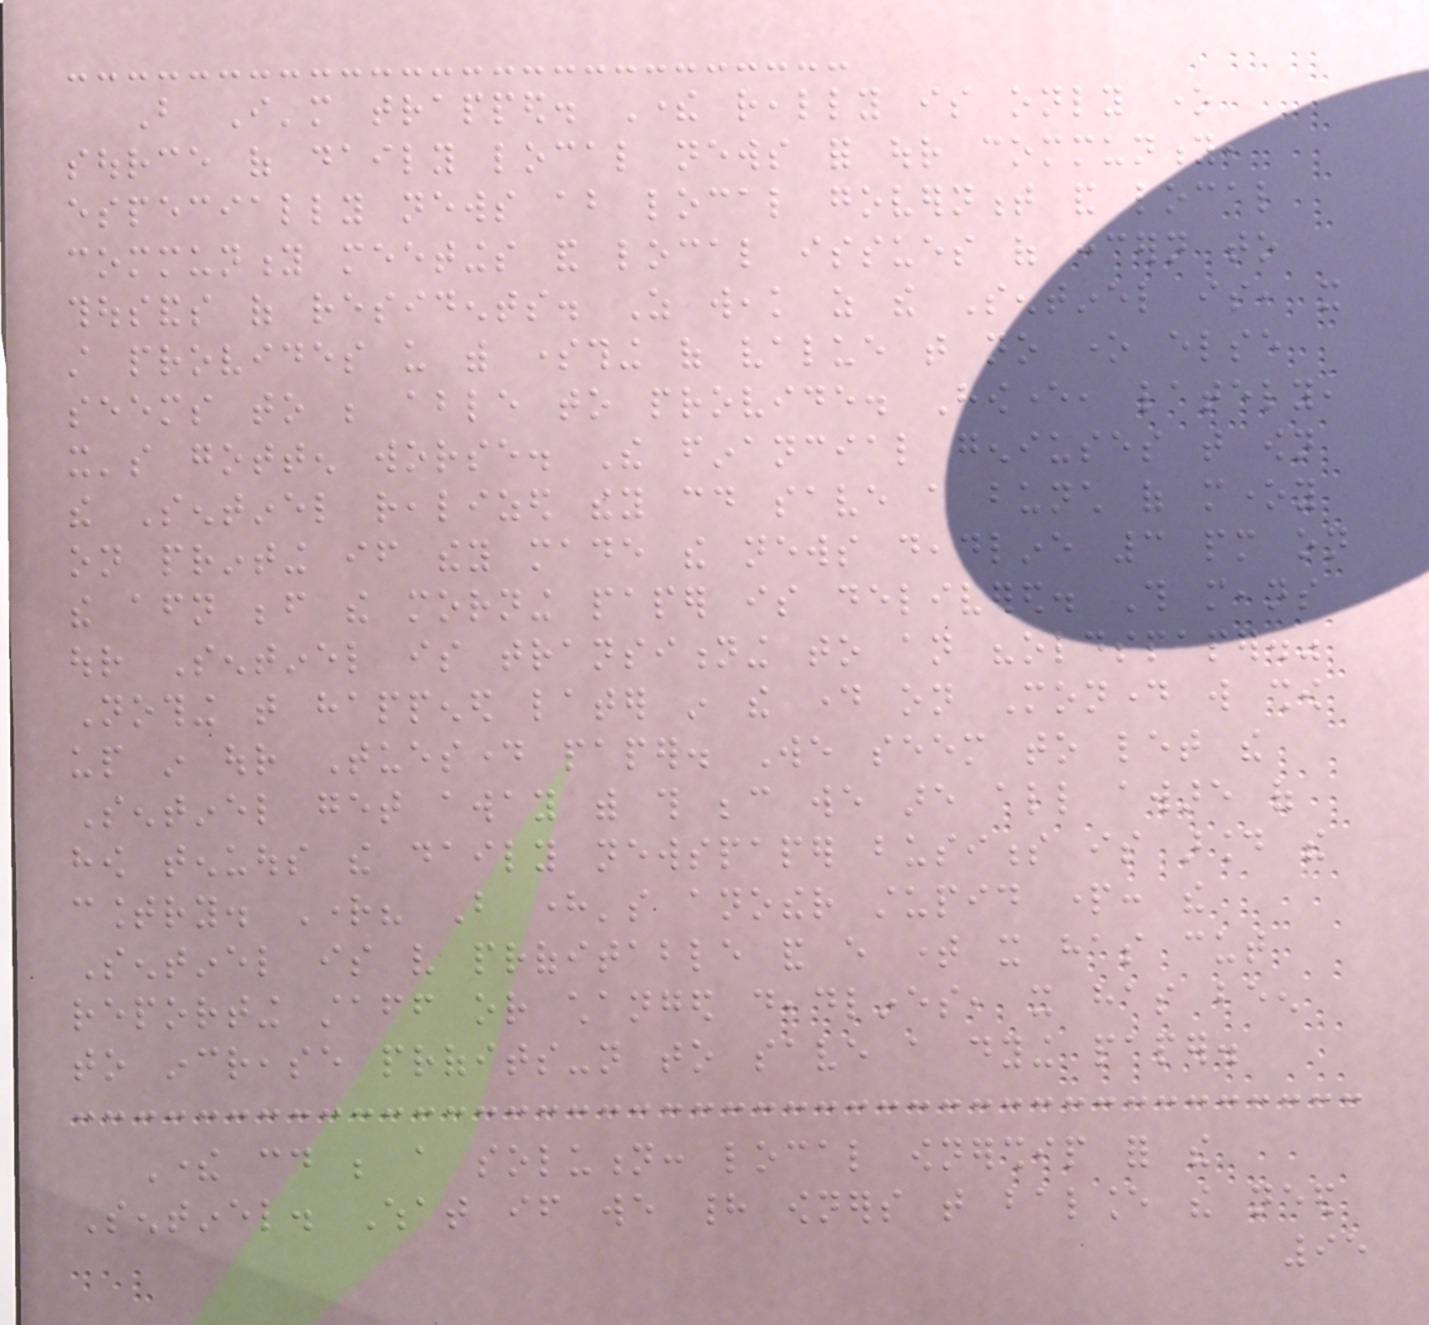But I'm trapped. There really is only one
source of daily local news for our community,
especially news about local government and local
community meetings and local issues of concern to
thousands of residents. As weak as the Sentinel is, it
still provides us with something of value that no one else
seems to be able to provide. However, lately,
it's gotten worse. The financial geniuses that own
the Sentinel realized they could save a bunch of money
on printing if they made the news deadline 3 pm on
the afternoon before the morning paper is delivered. This means
our Sentinel is transitioning to an "oldspaper."
Nothing that happened later in the day on Monday will show
up in our Tuesday paper. We seem to let the
Sentinel get away with this because we are all aware of
how tenuous the daily newspaper business is around the
country. Right? But here's another stupid part: the
Sentinel is very profitable and every time it has cut
reporting staff or changed deadlines, it has been
to increase profits-not to save a dying paper.
There could be a solution: local ownership for the
Sentinel. What if we had owners that balance the need
95
